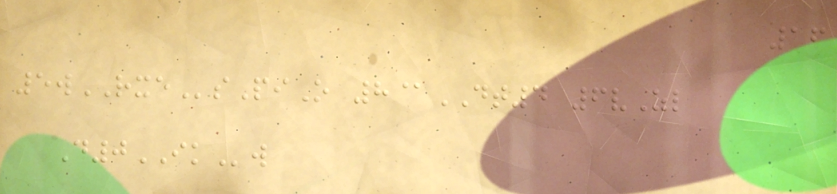16
5wRXEsPiO 8@DT4 6vZl
D0IKw
